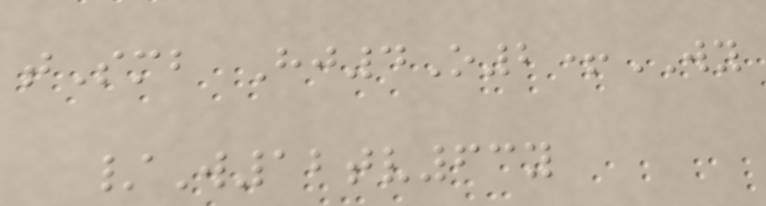tSmb Hj4O2+WY
/W12tv63y
